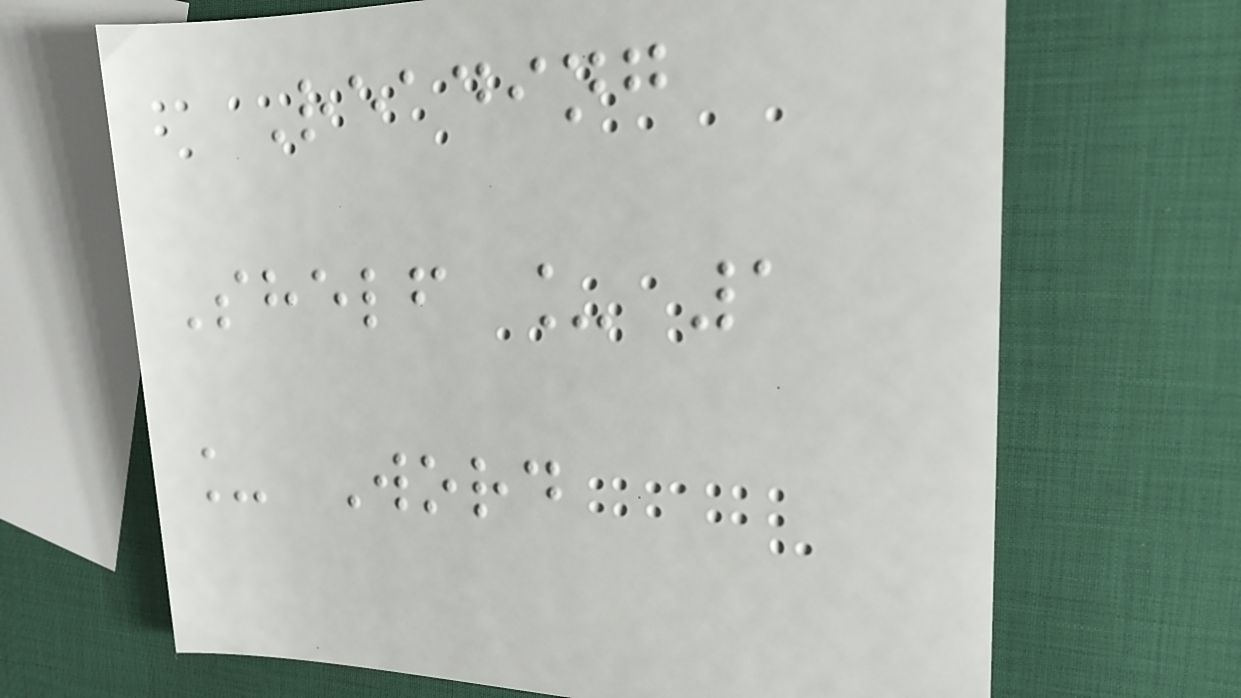Reading
Shelf _ 1
_ Word
